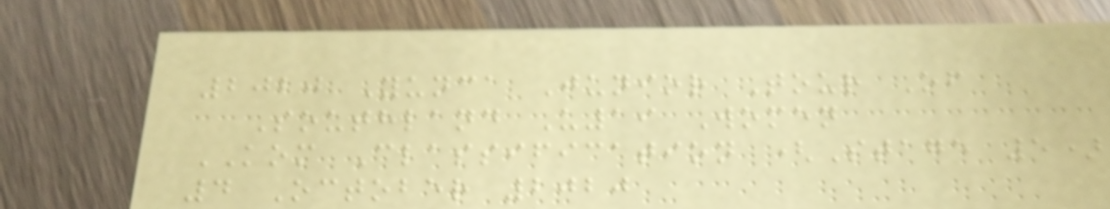2020 Yunca Junior Tour Of
Southland U19 Women
KOM Classification (Stage 5)
4 October 2020
